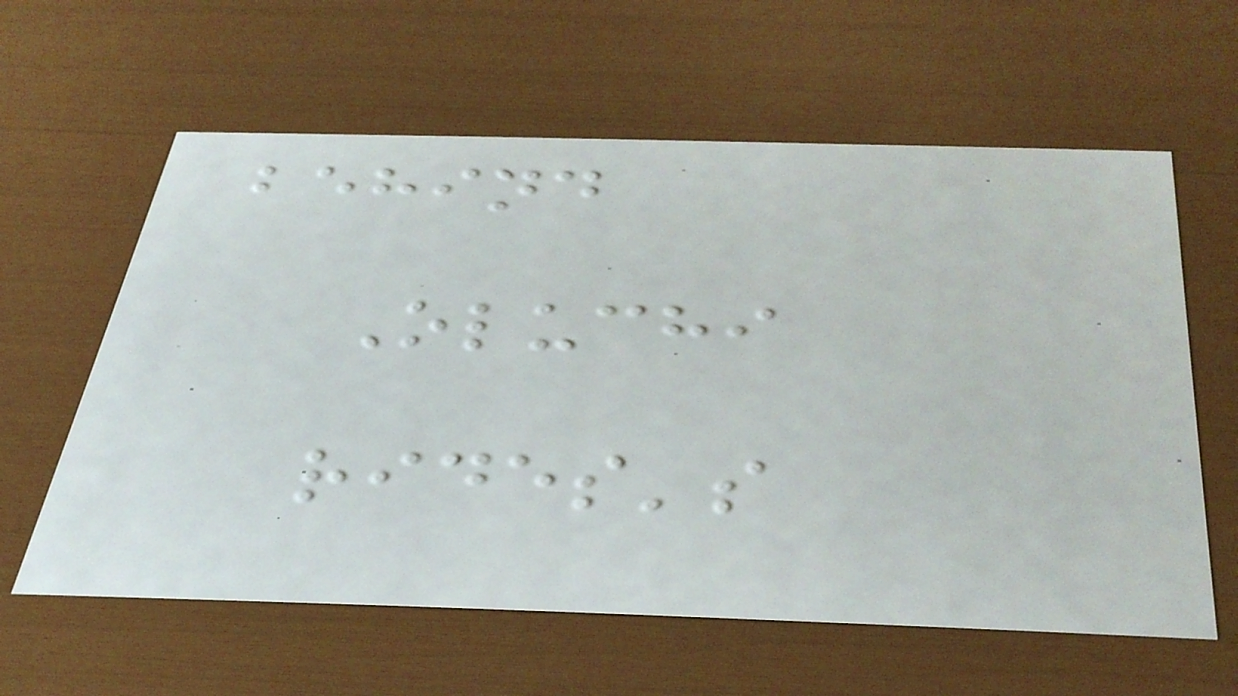behind
Oluchi
rides's
